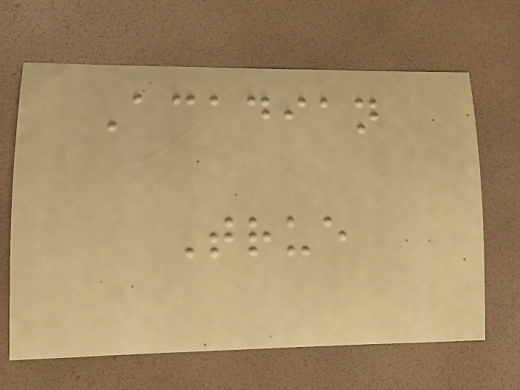Acadian
True
